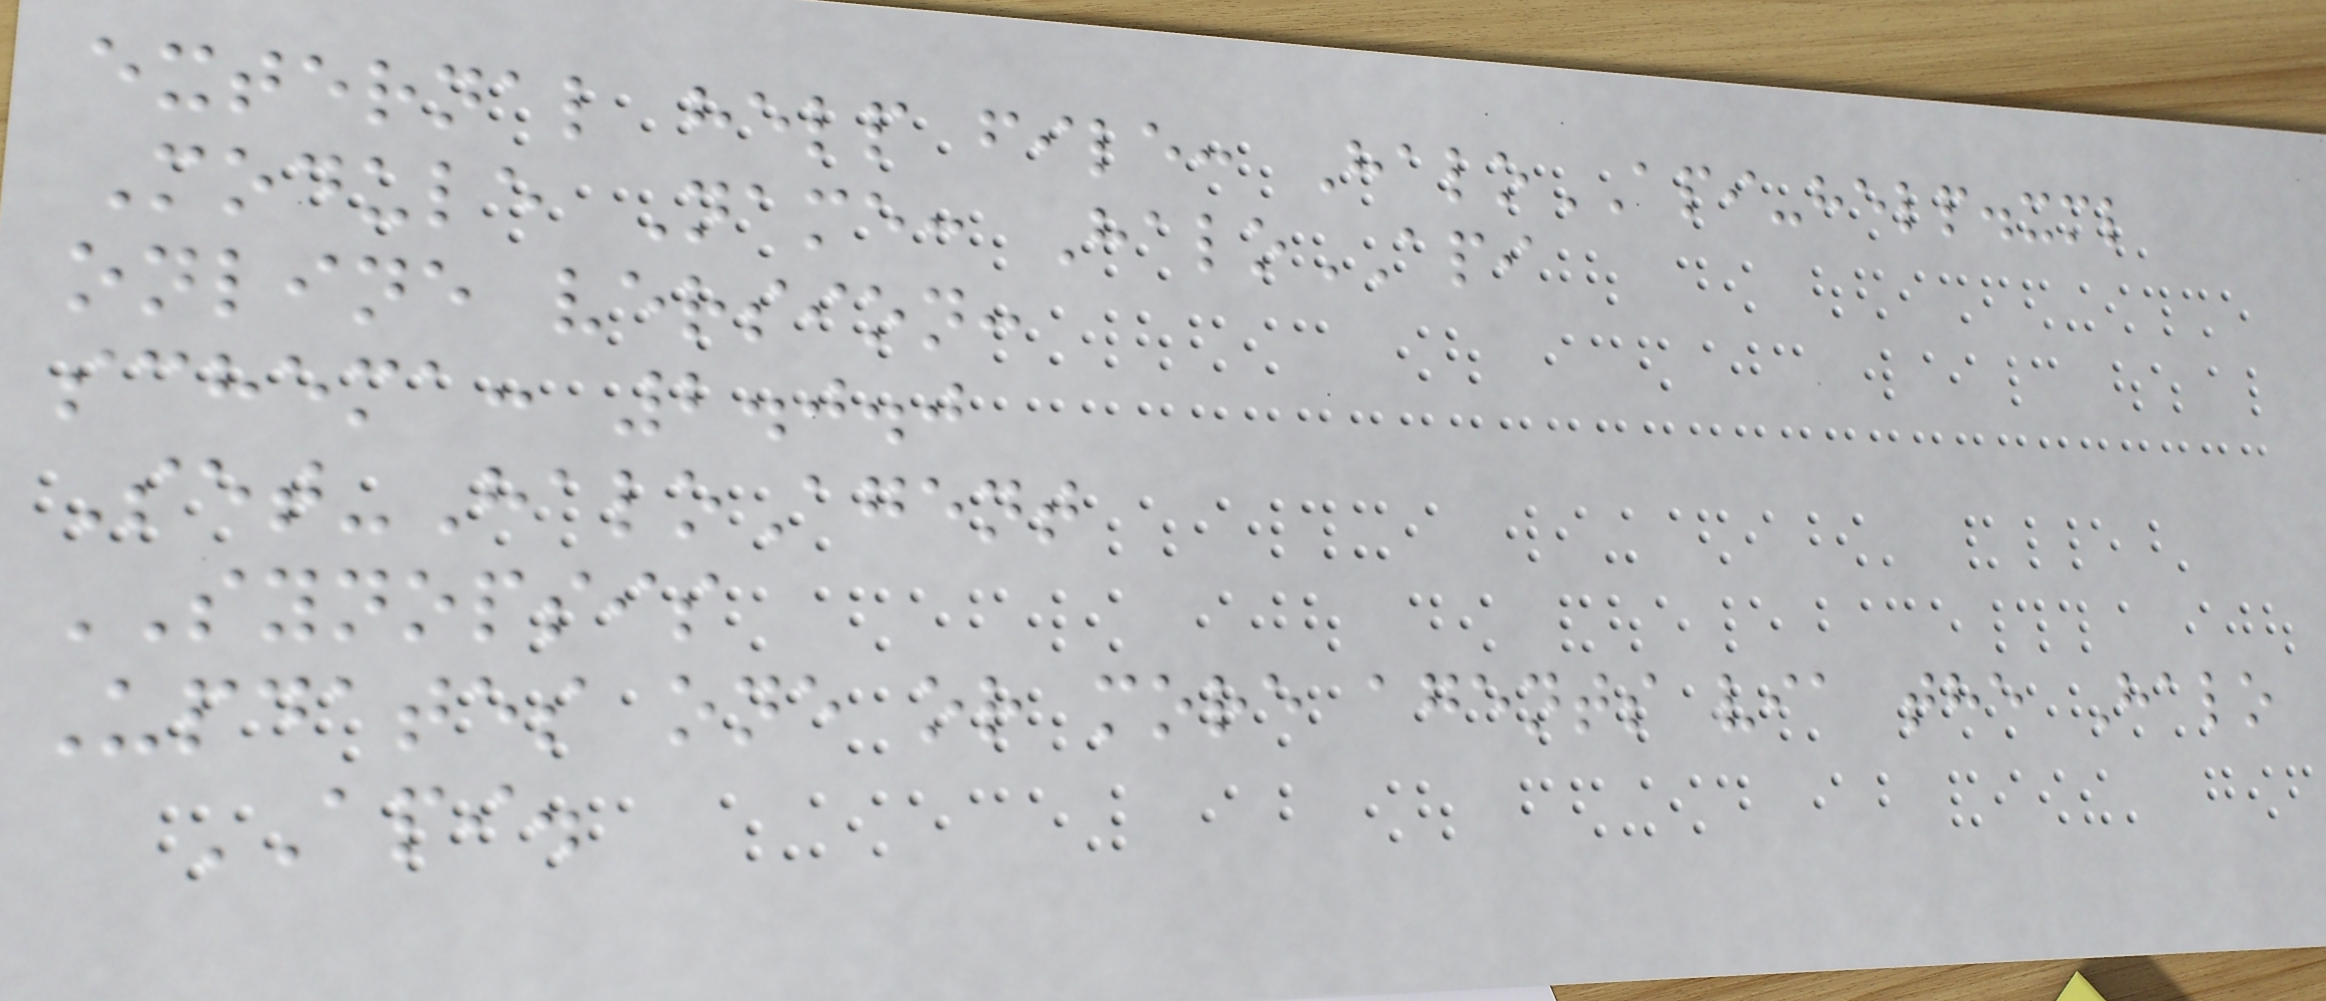external help file: HaloAPI-help.xml
Module Name: HaloAPI
online version:
schema: 2.0.0
Set-HaloAgent
SYNOPSIS
Updates one or more agents via the Halo
API.
